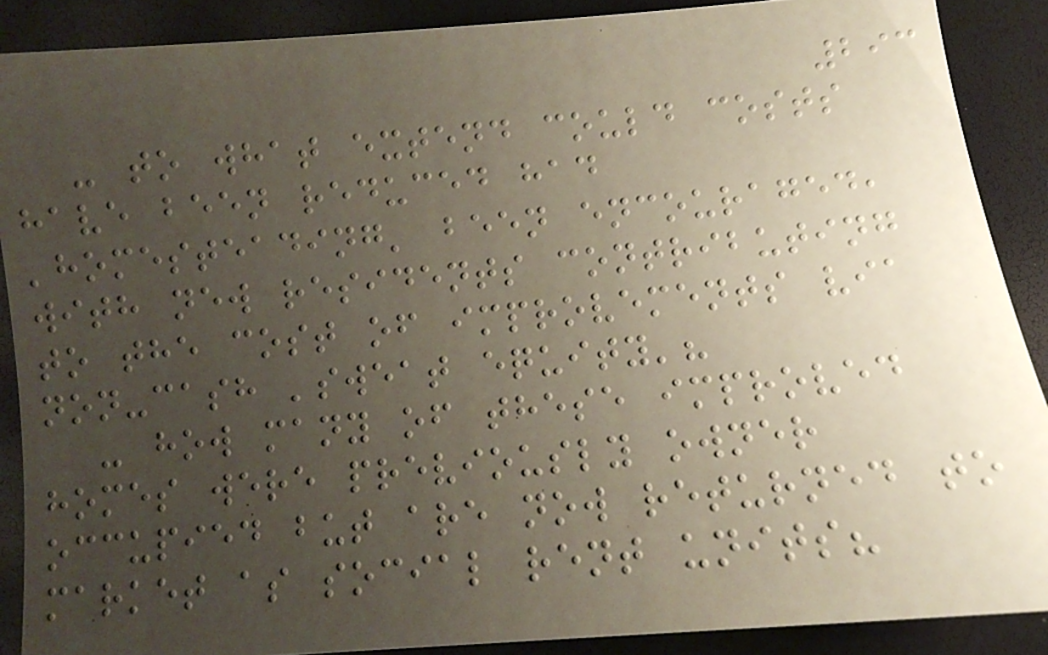293
- to what extend could costs
have been reduced had
'homesteading' been encouraged,
with new residents contributing
to the cost of improvements via
non-cash 'sweat equity'?
- how many of these improved
homes were previously owner
occupied but are now returned to
market as social rent units?
